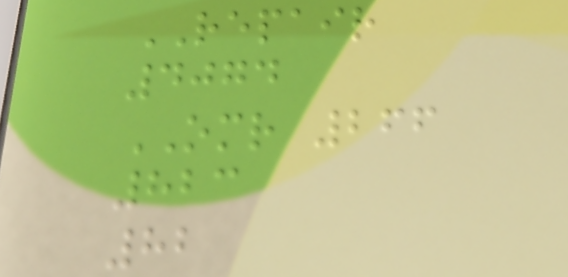REPAIR
4074
OMR 266
823
82
